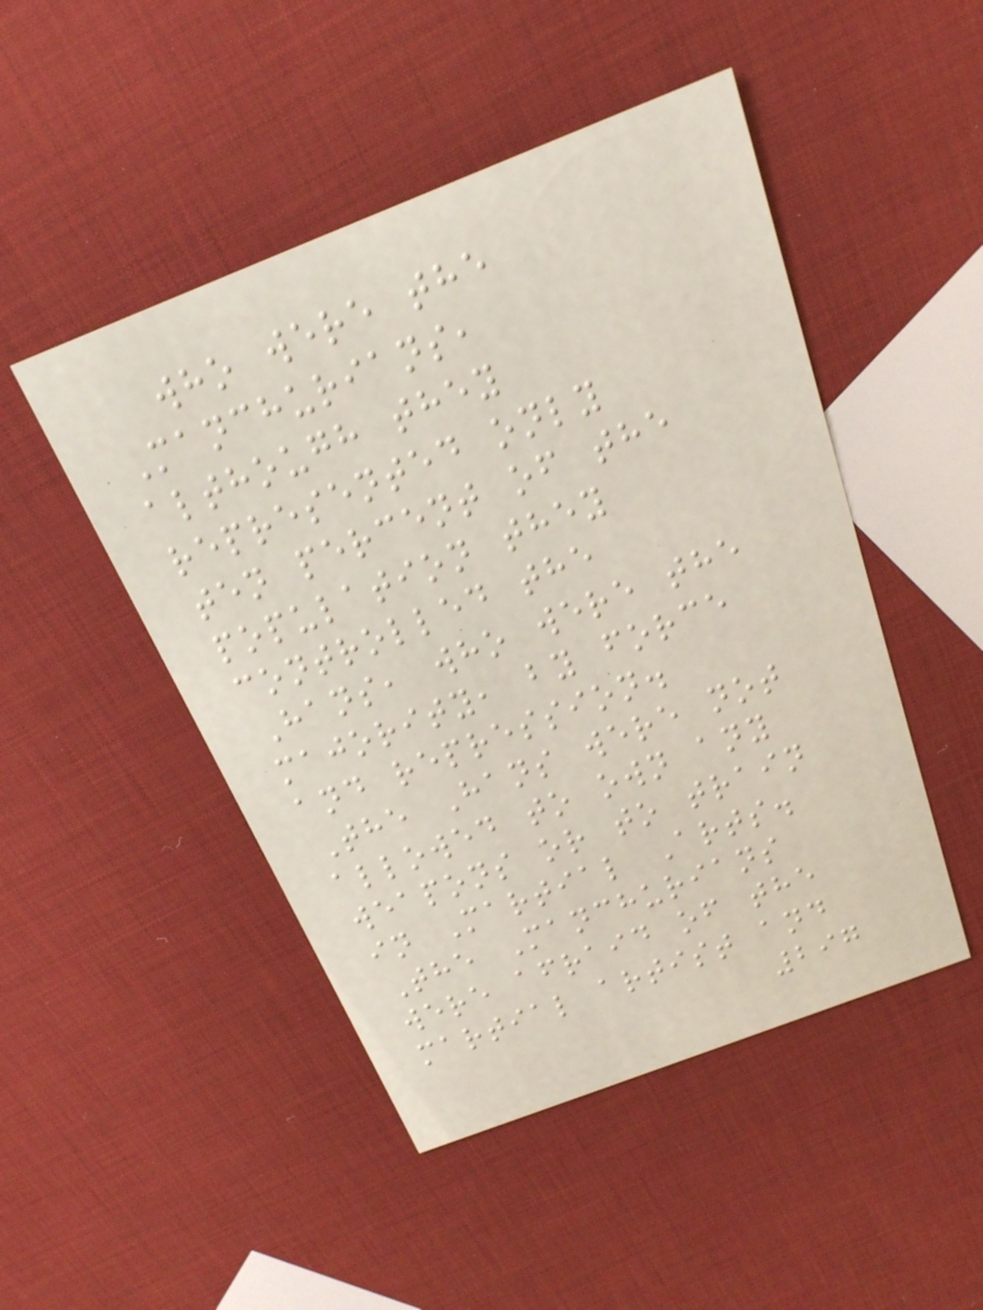who were the
Manchurians,
although they
represented only
ten percent of the
population they
controlled the
Hans, who were the
majority, by force
and repression.
The Hans were not
allowed to own any
weapons or to train
in Martial Arts.
The Manchurians
were afraid of the
martial artist and
297
